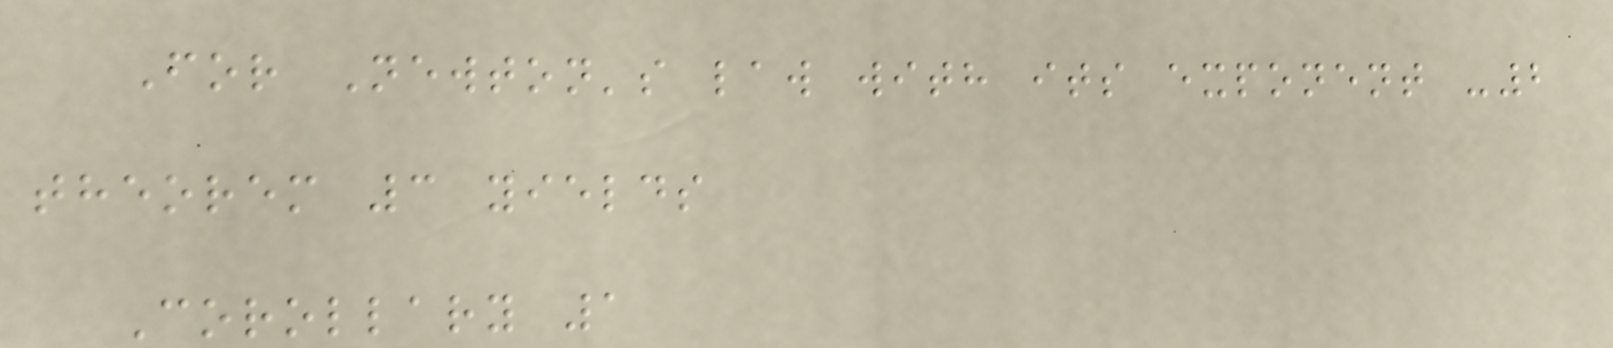For Newton's law with its exponent -2
theorem 3 yields
Corollary 1
